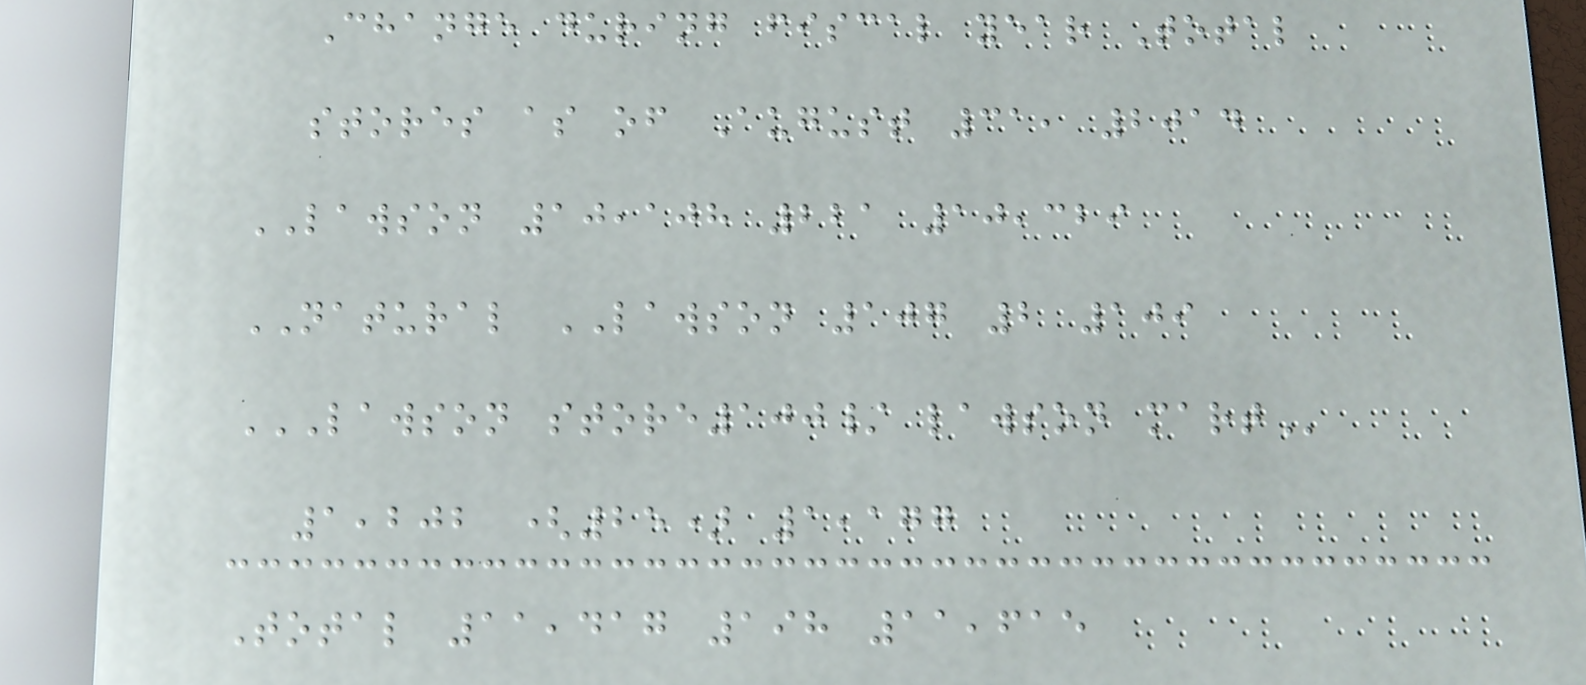Change during fiscal year Total
stores as of August 31, 2014
LAWSON 10,108 221 10,329
NATURAL LAWSON 107 2 109
LAWSON STORE100/ LAWSON MART
1,202 (25) 1,177
Total 11,417 198 11,615
